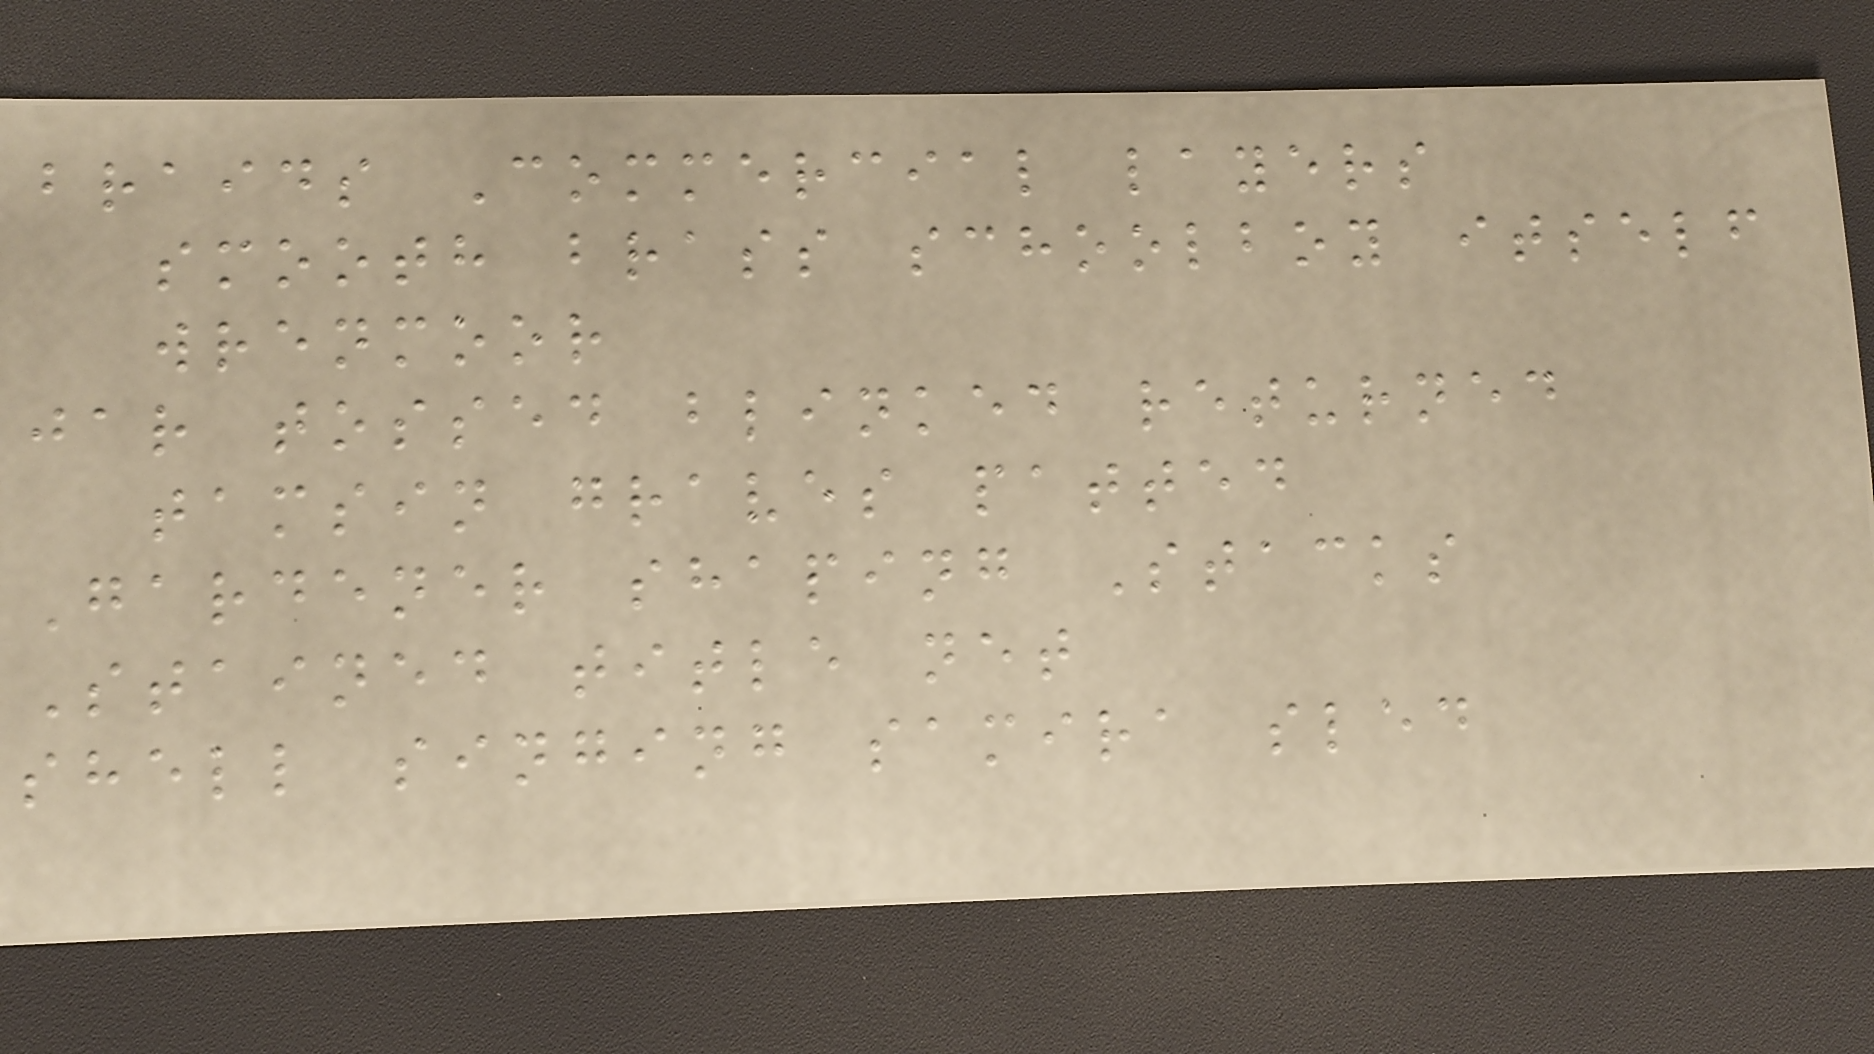braids Commercial layers
smooth brass schoolboy itself
wrenmoor
jar tossed blinked returned
tamsin graves patted
Gardener shaping Stacks
Stained title net
shell singing samira sled
